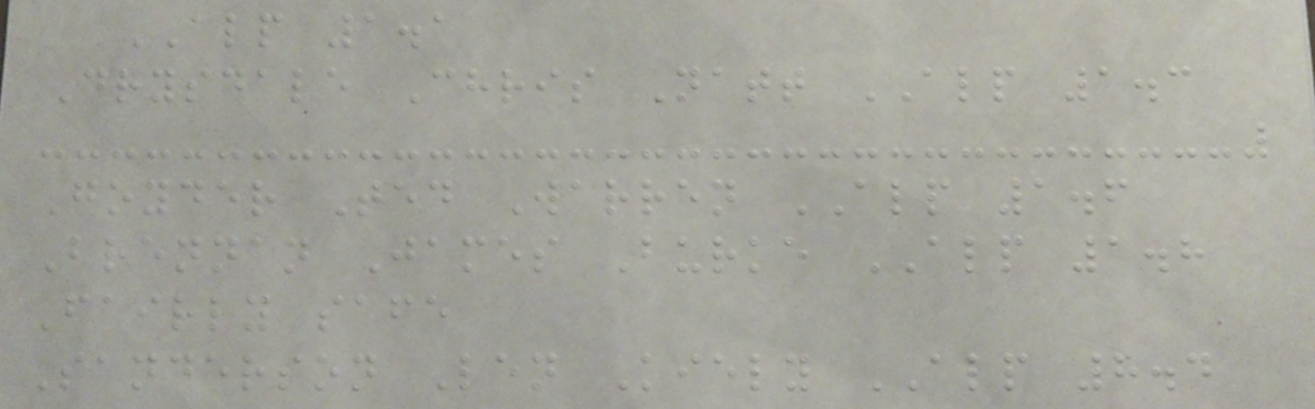ALP 1.1
Drysdale Chris Natt ALP 1.3
Goyder Ted Warren ALP 1.6
Brennan James Burke ALP 1.8
Fairly safe
Sanderson Len Kiely ALP 8.4
